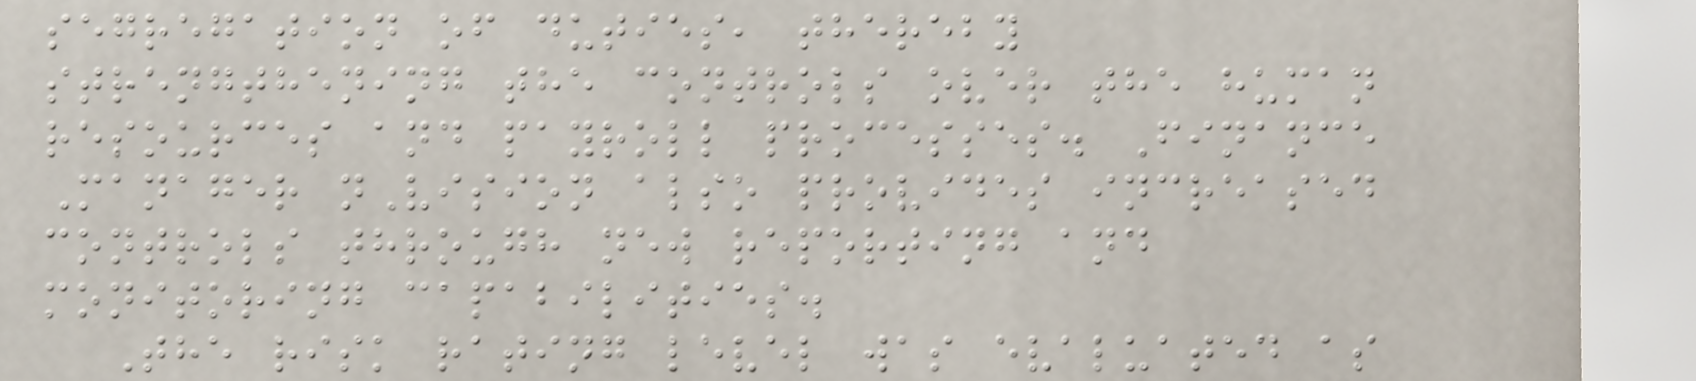segregation of duties, thereby
strengthening the controls over the human
resources and payroll processes. Finance
Manager nVision also provides increased
controls through new reporting and
monitoring capabilities.
The risk rating level was evaluated as
